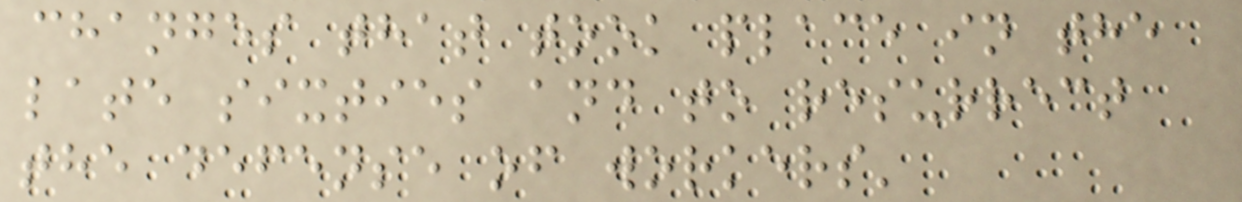changes that took place in the
late sixties and to resurrect
the defense of workers'
